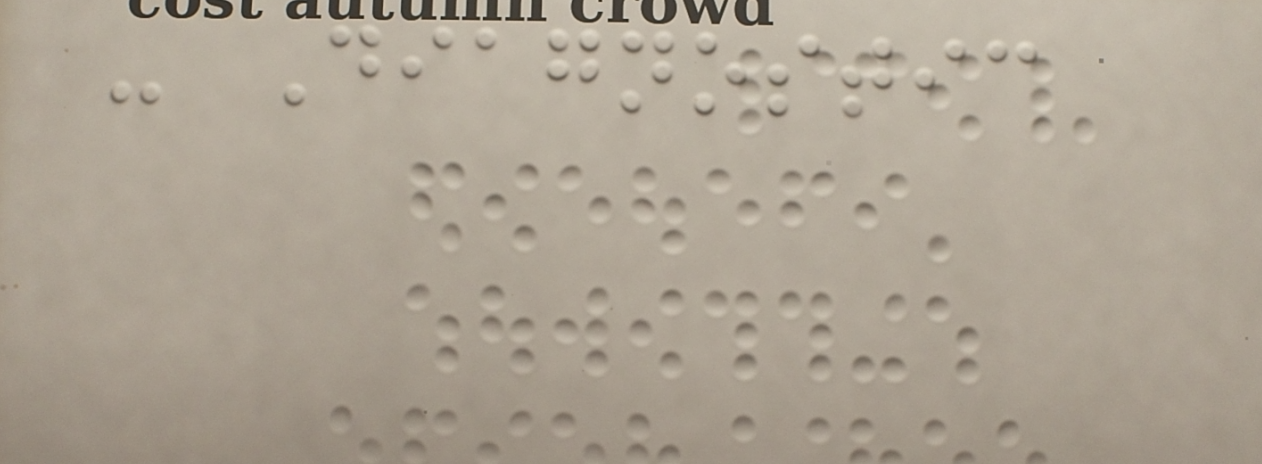- Diagnostic
